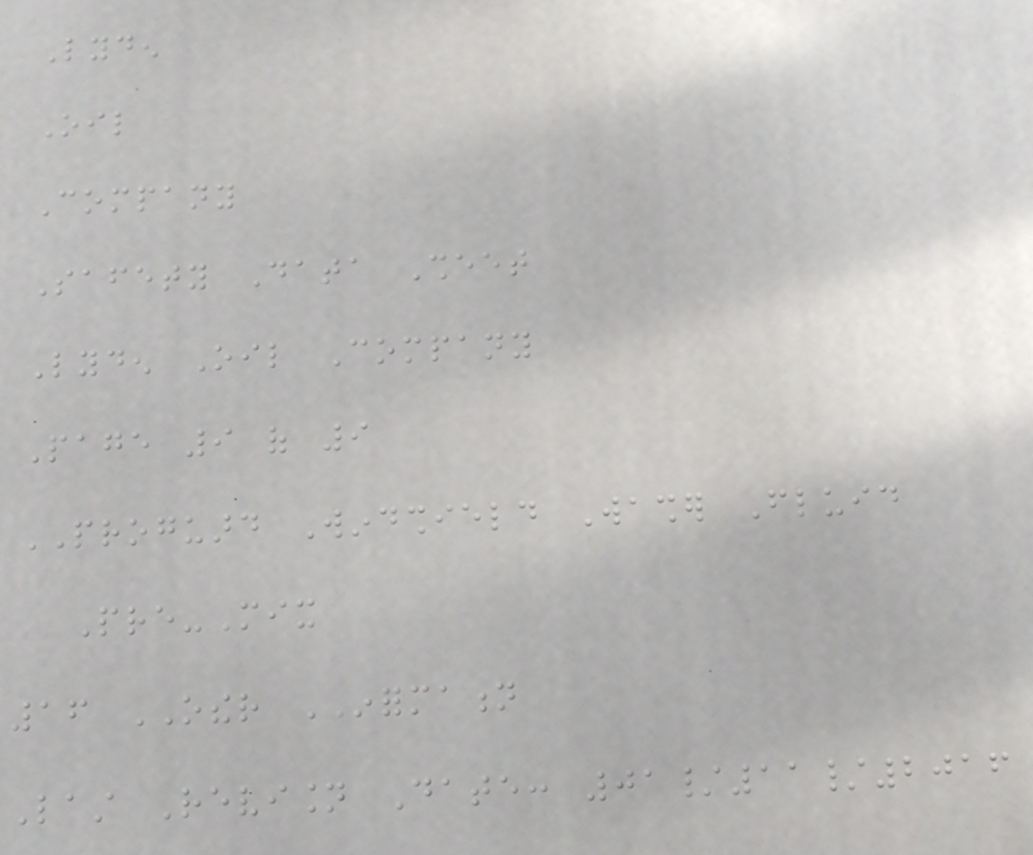Lyden
Oil
Company
Safety Data Sheet
Lyden Oil Company
Page 9 of 9
PROGUARD Windshield Washer Fluid
Pre-Mix
16 OTHER INFORMATION
Last Revision Date: 01/11/2016
